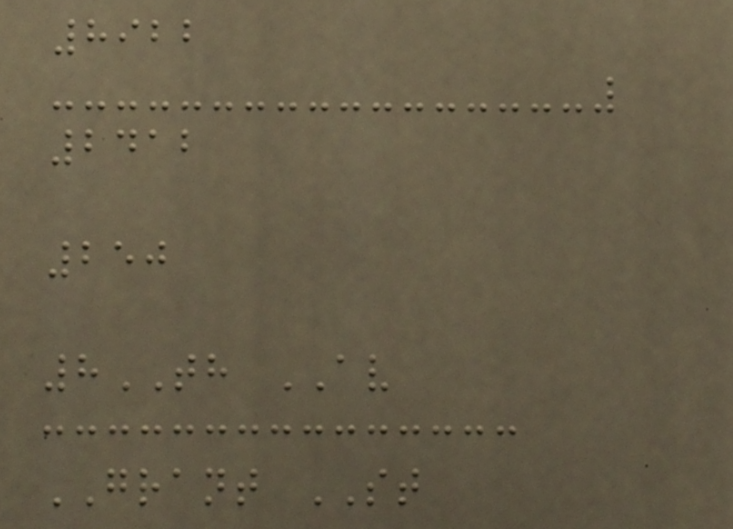8922
2412
250
8TH AV
GRANT ST
